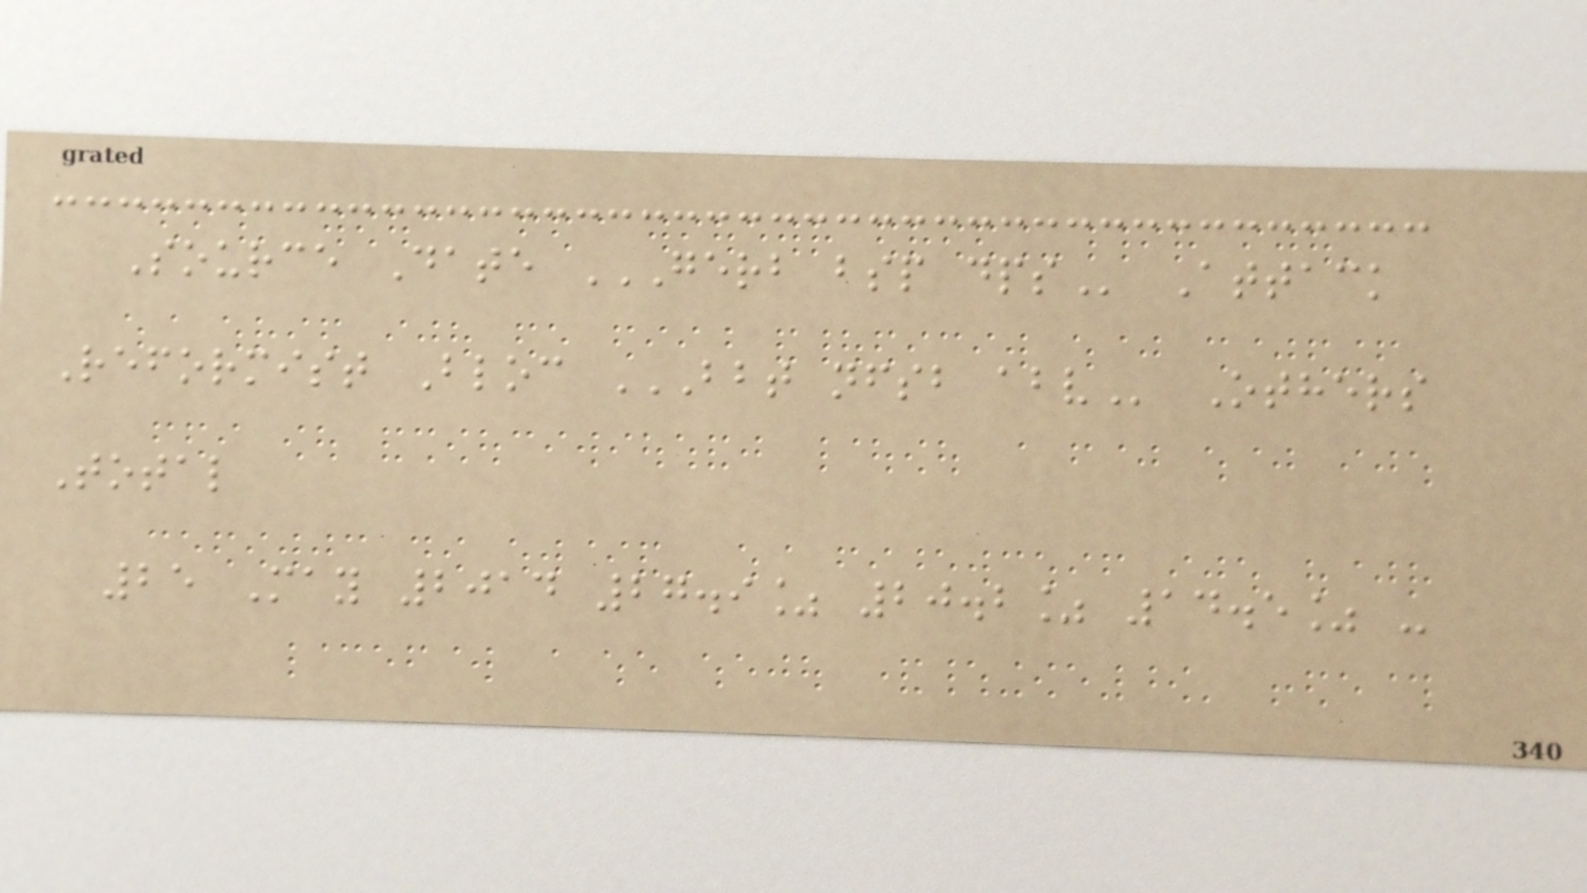Source Date GERB BSP DPS Attack
Reformist Bloc BBT NFSB ABV Others
Total
25 May 2014 27.9% 20.2% 14.5% -
